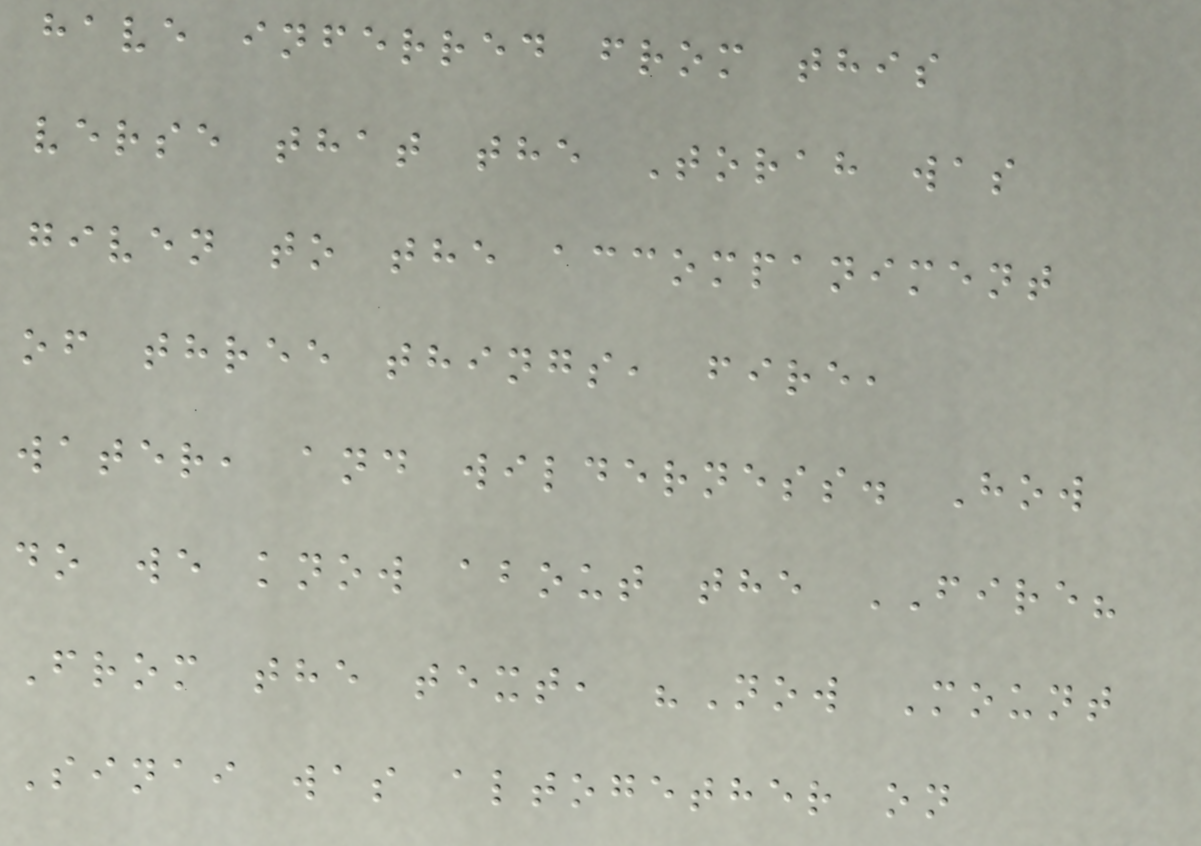have inferred from this
verse that the Torah was
given to the accompaniment
of three things, fire,
water, and wilderness. How
do we know about the FIRE?
From the text, "Now Mount
Sinai was altogether on
